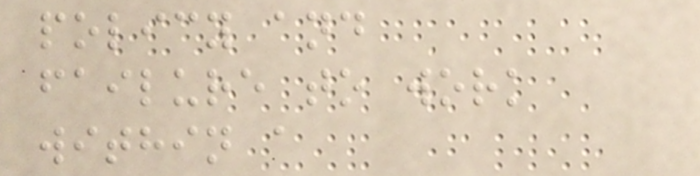policy and
failure to work
within a
